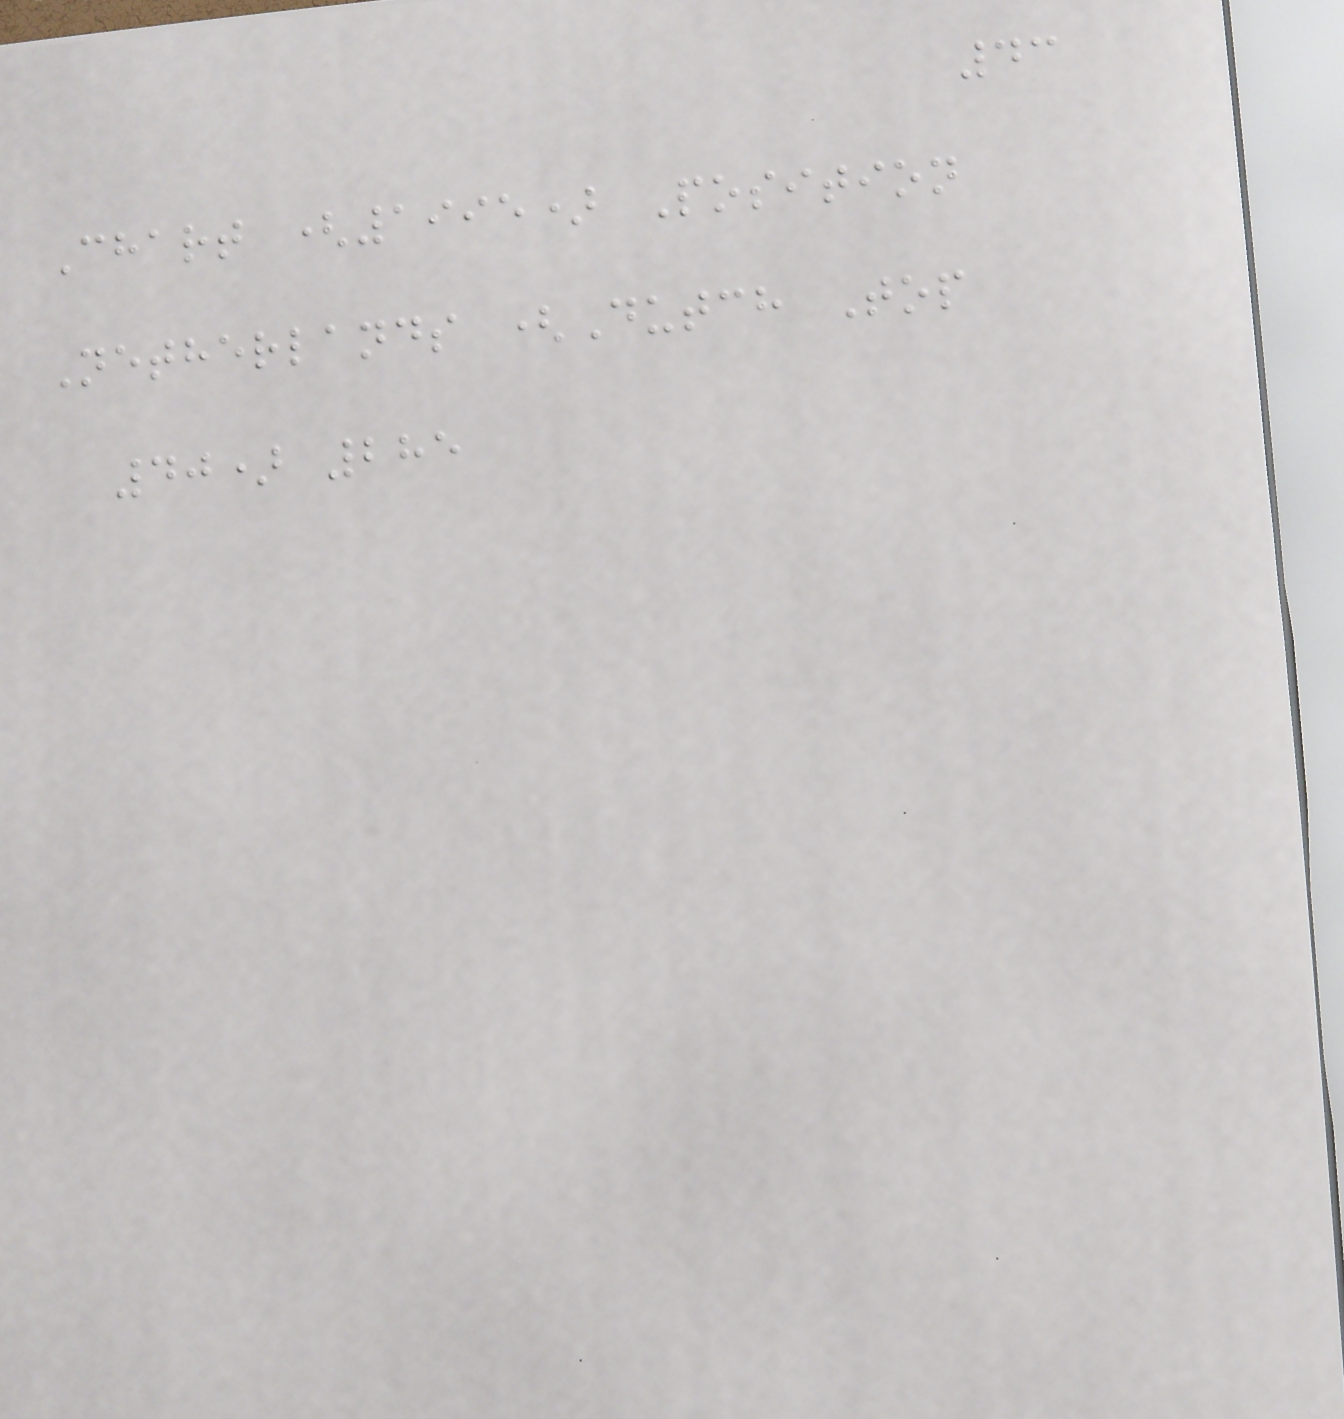43
Chart (1995) Position
Netherlands (Dutch Top
40) 285
